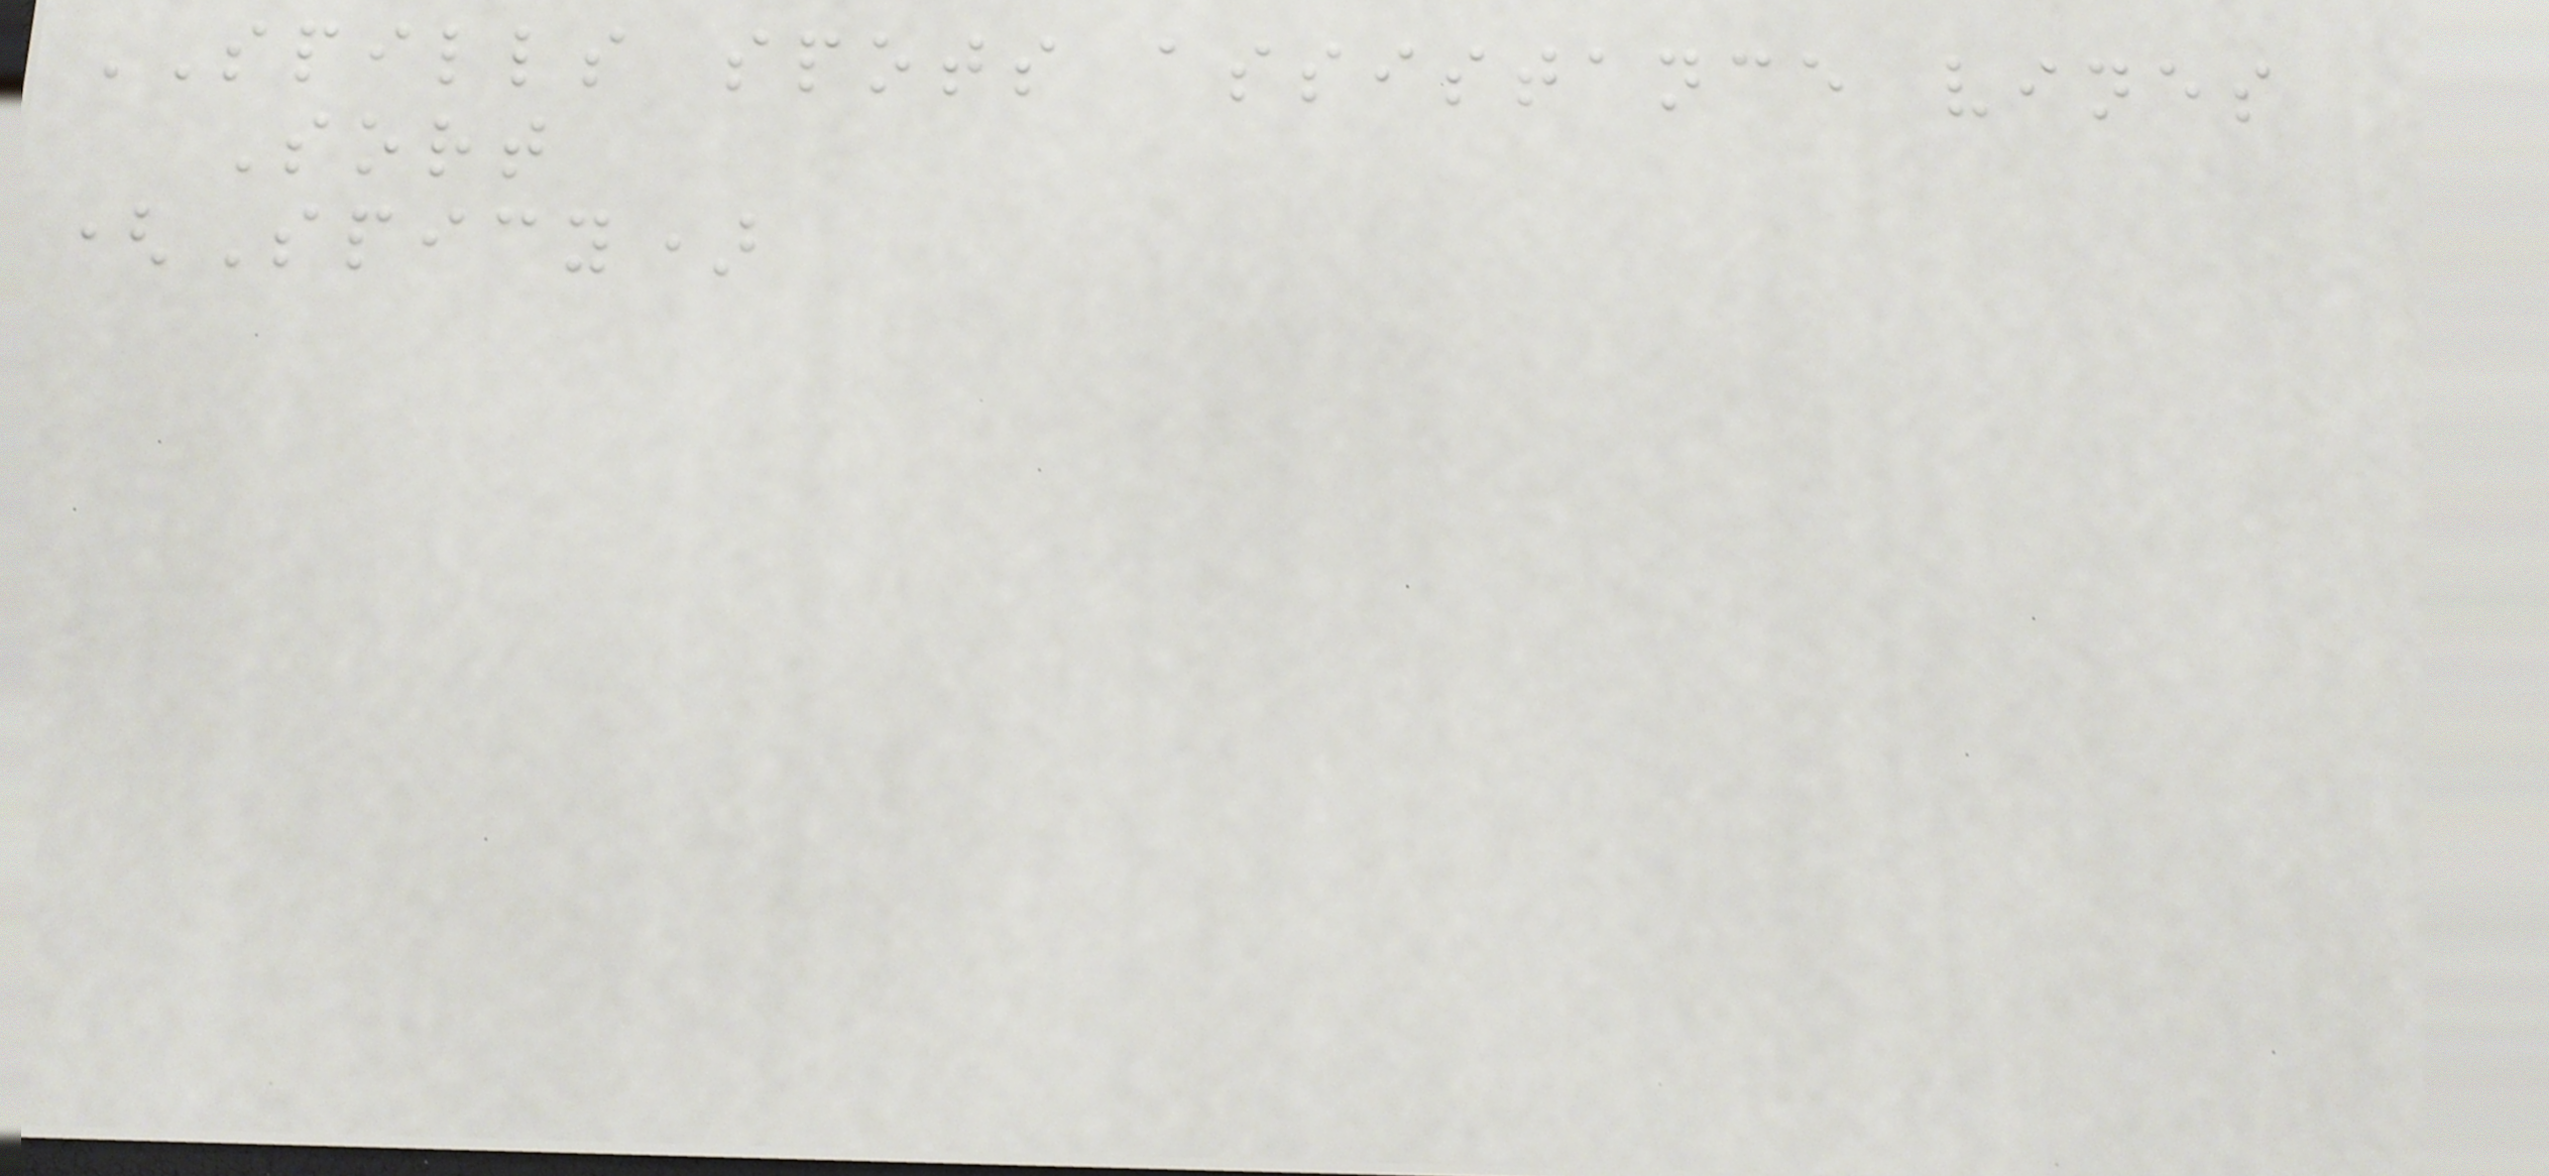SPILLS spots assistance vines
Sort
(Spicy)
